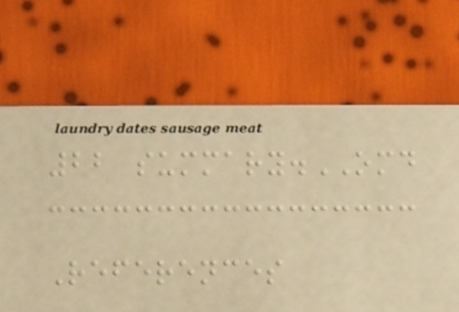22 summary.OMD
References
